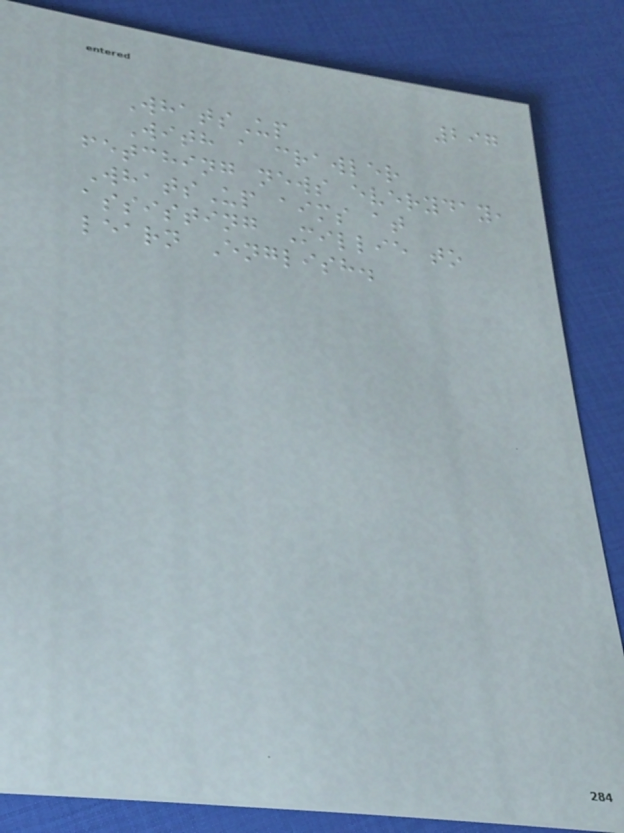297
WhatsUp
With a crawler
fetching news everyday,
WhatsUp aims at
assisting Millie to
learn English.
